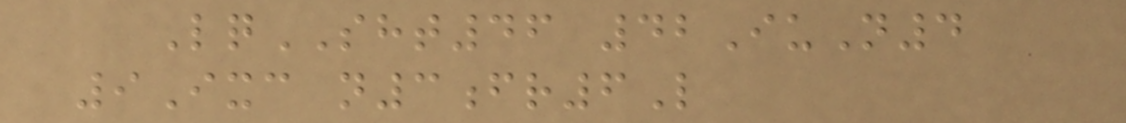LqSHT46 42IuN4
9Ixc n3fr6L
